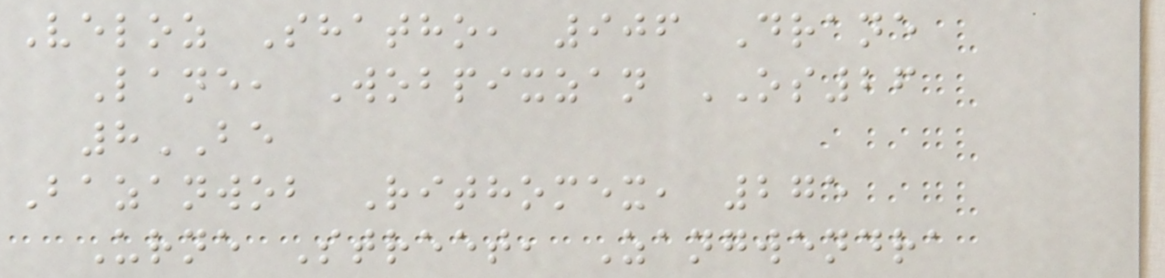Veloz Shatho, 906 Drane
Lane, Wobpixzan OS26
8BE
Bazanwob Rithomex, 275
Urne Street, Zangwendra
